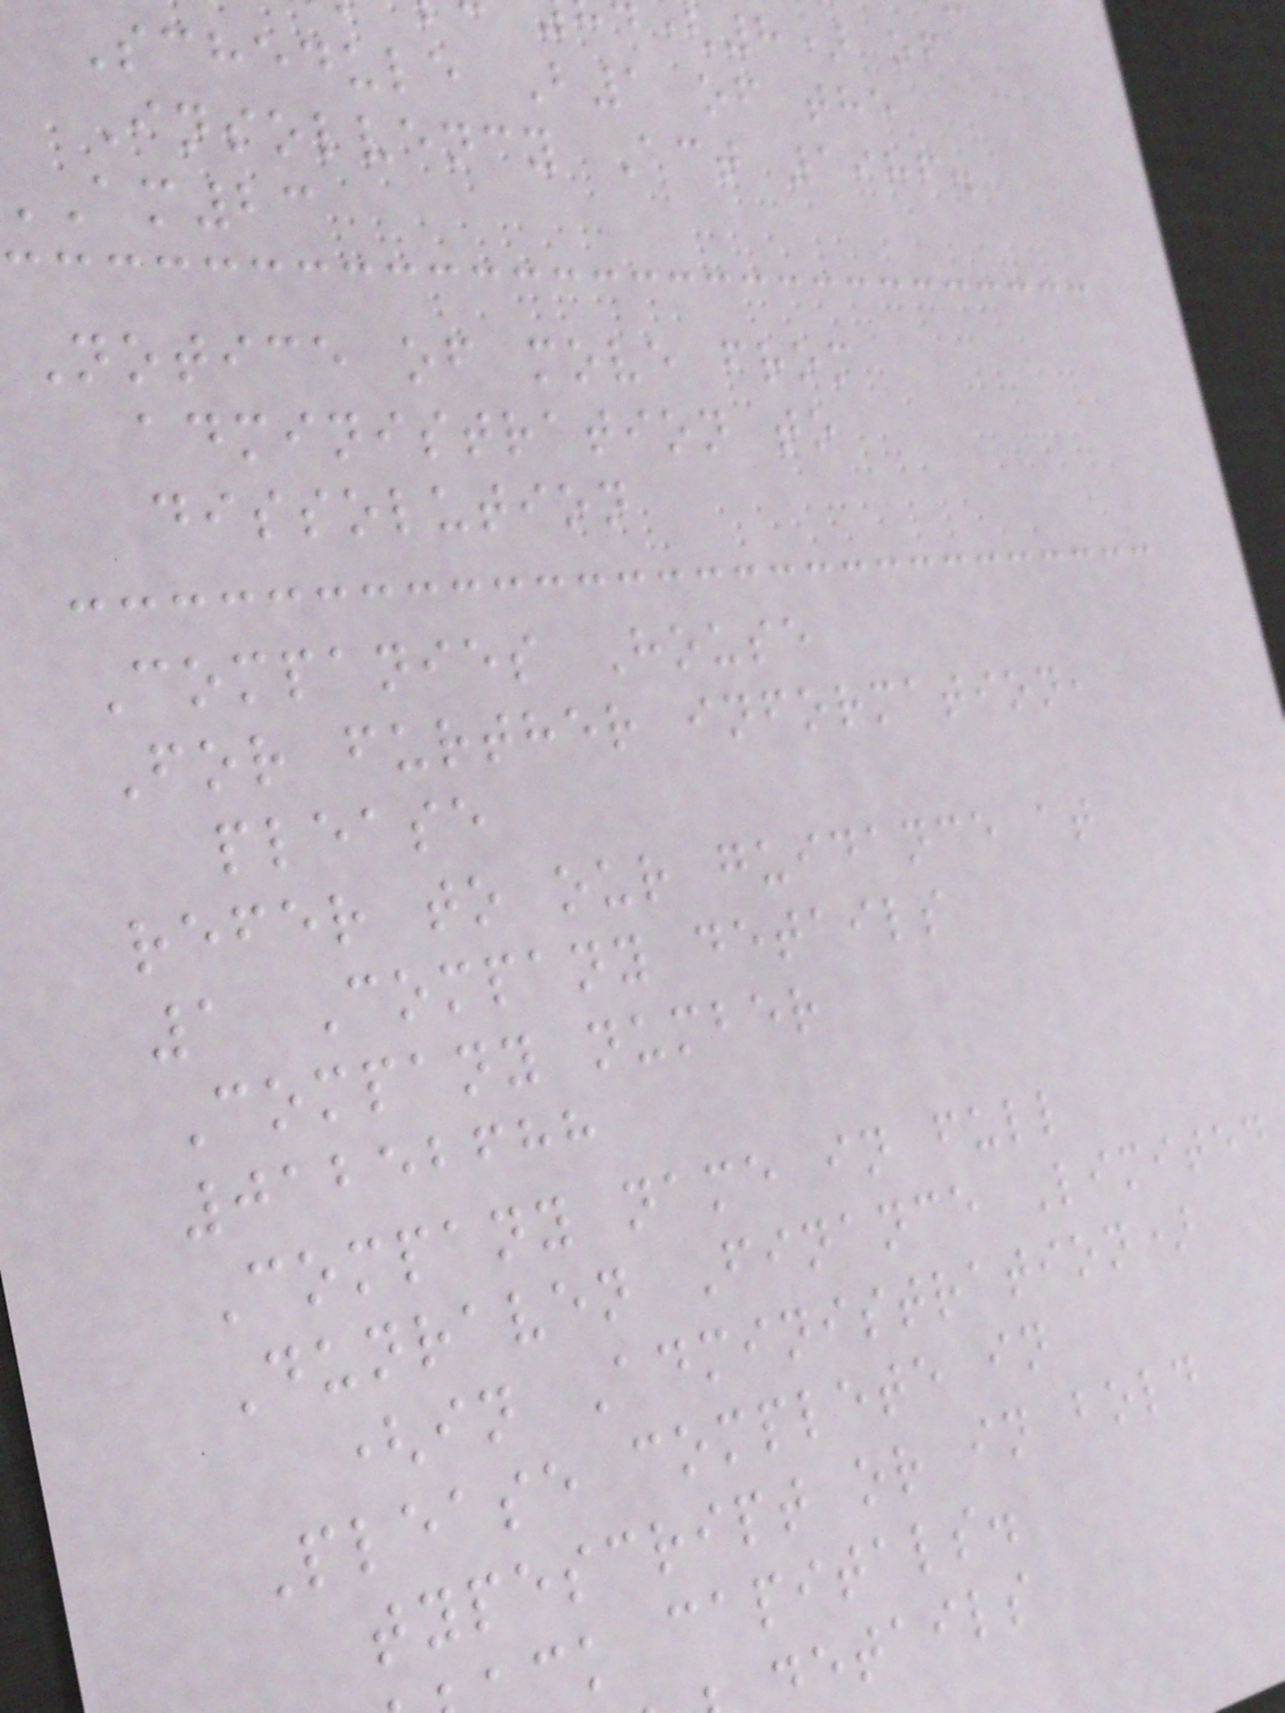(8) of
Schedule B1 of the
Insolvency Act 1986.
am23
Notice of move from
administration to
dissolution
Companies House
For further information,
please
refer to our guidance at
1 Company details
Company number
01252688
Company name in full
Dunraven Finance Limited
(in Administration)
Please complete in
typescript or in bold
ck capitals.
etails
